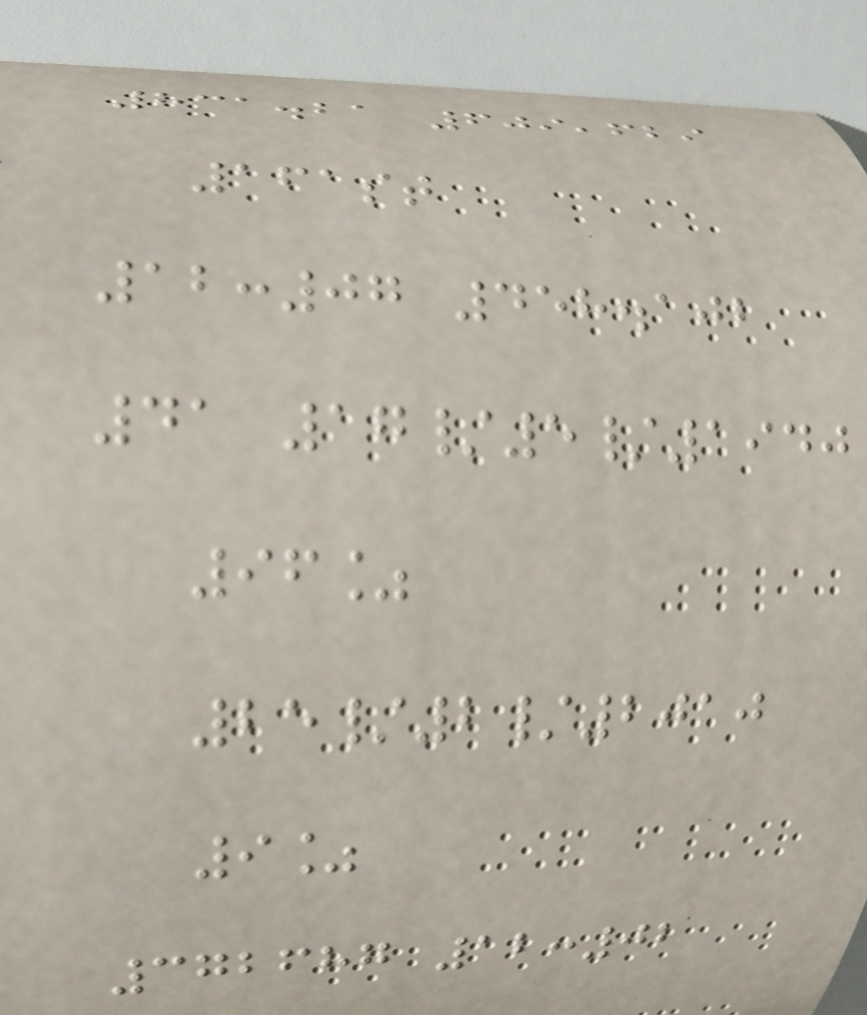831.21 609,629
161st
12:07 458.102
41 17/5/1940
96%
25/2/2010
9%
372687 12:02
